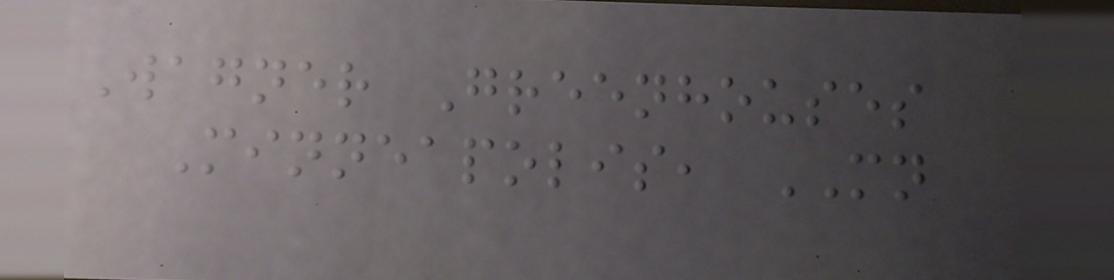Wagner Greenhouses
Minneapolis, MN
